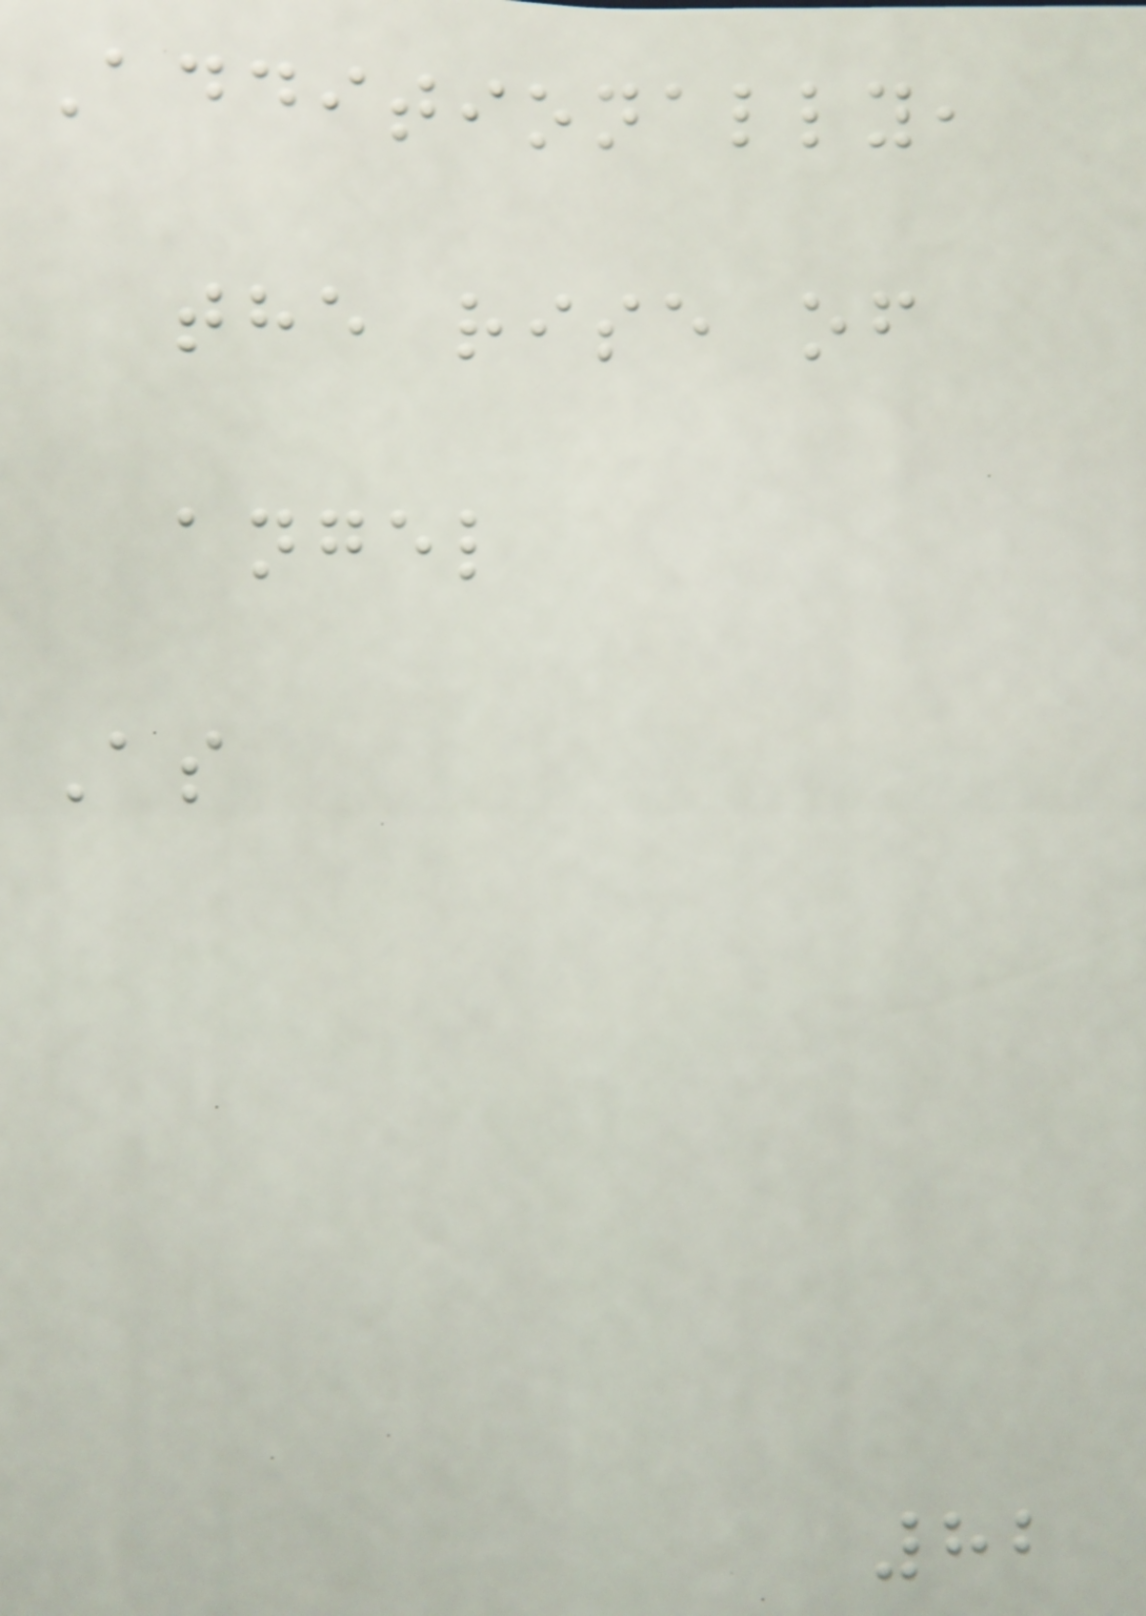Additionally,
the rise of
angel
As
82
